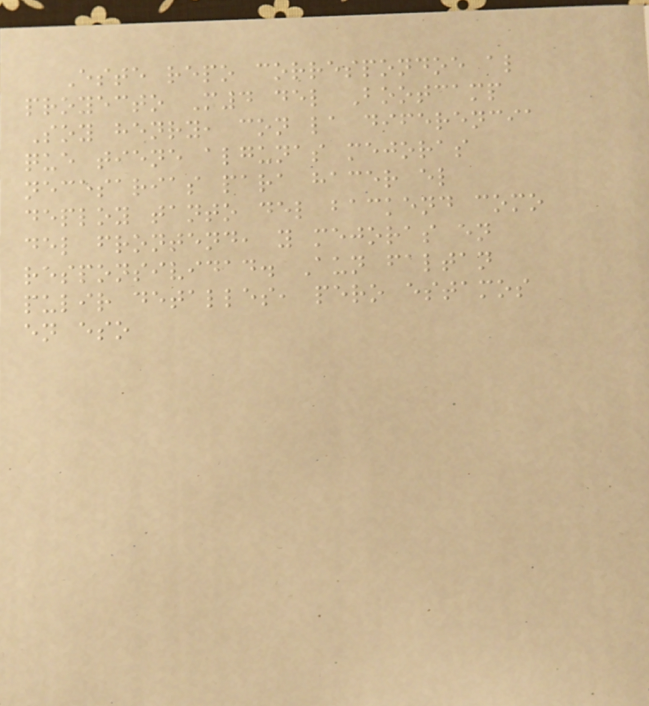Este repo correspondoe al
proyecto M4 del Bootcamp
Soy henry, con la diferencia
que tiene algunas mejoras
necesarias para hacer el
deploy tanto del backend como
del frontend, y mejoras en
responsividad. Aun faltan
pulir detalles, pero estamos
en eso
